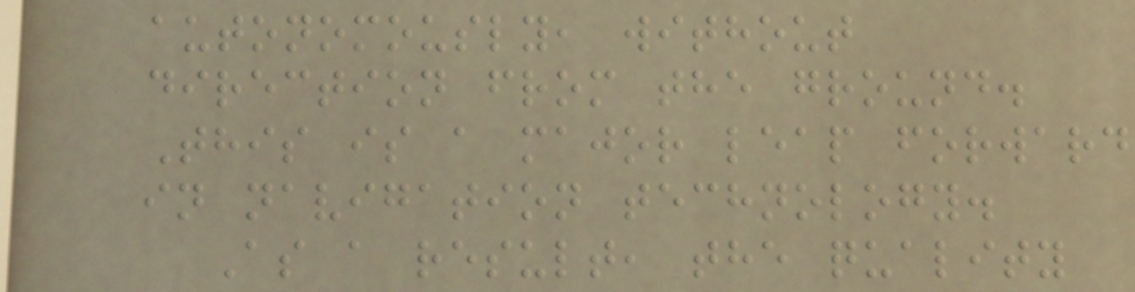autonomously, without
direction from the ground.
This is a major leap forward
in navigation technology.
As a result, the quality
